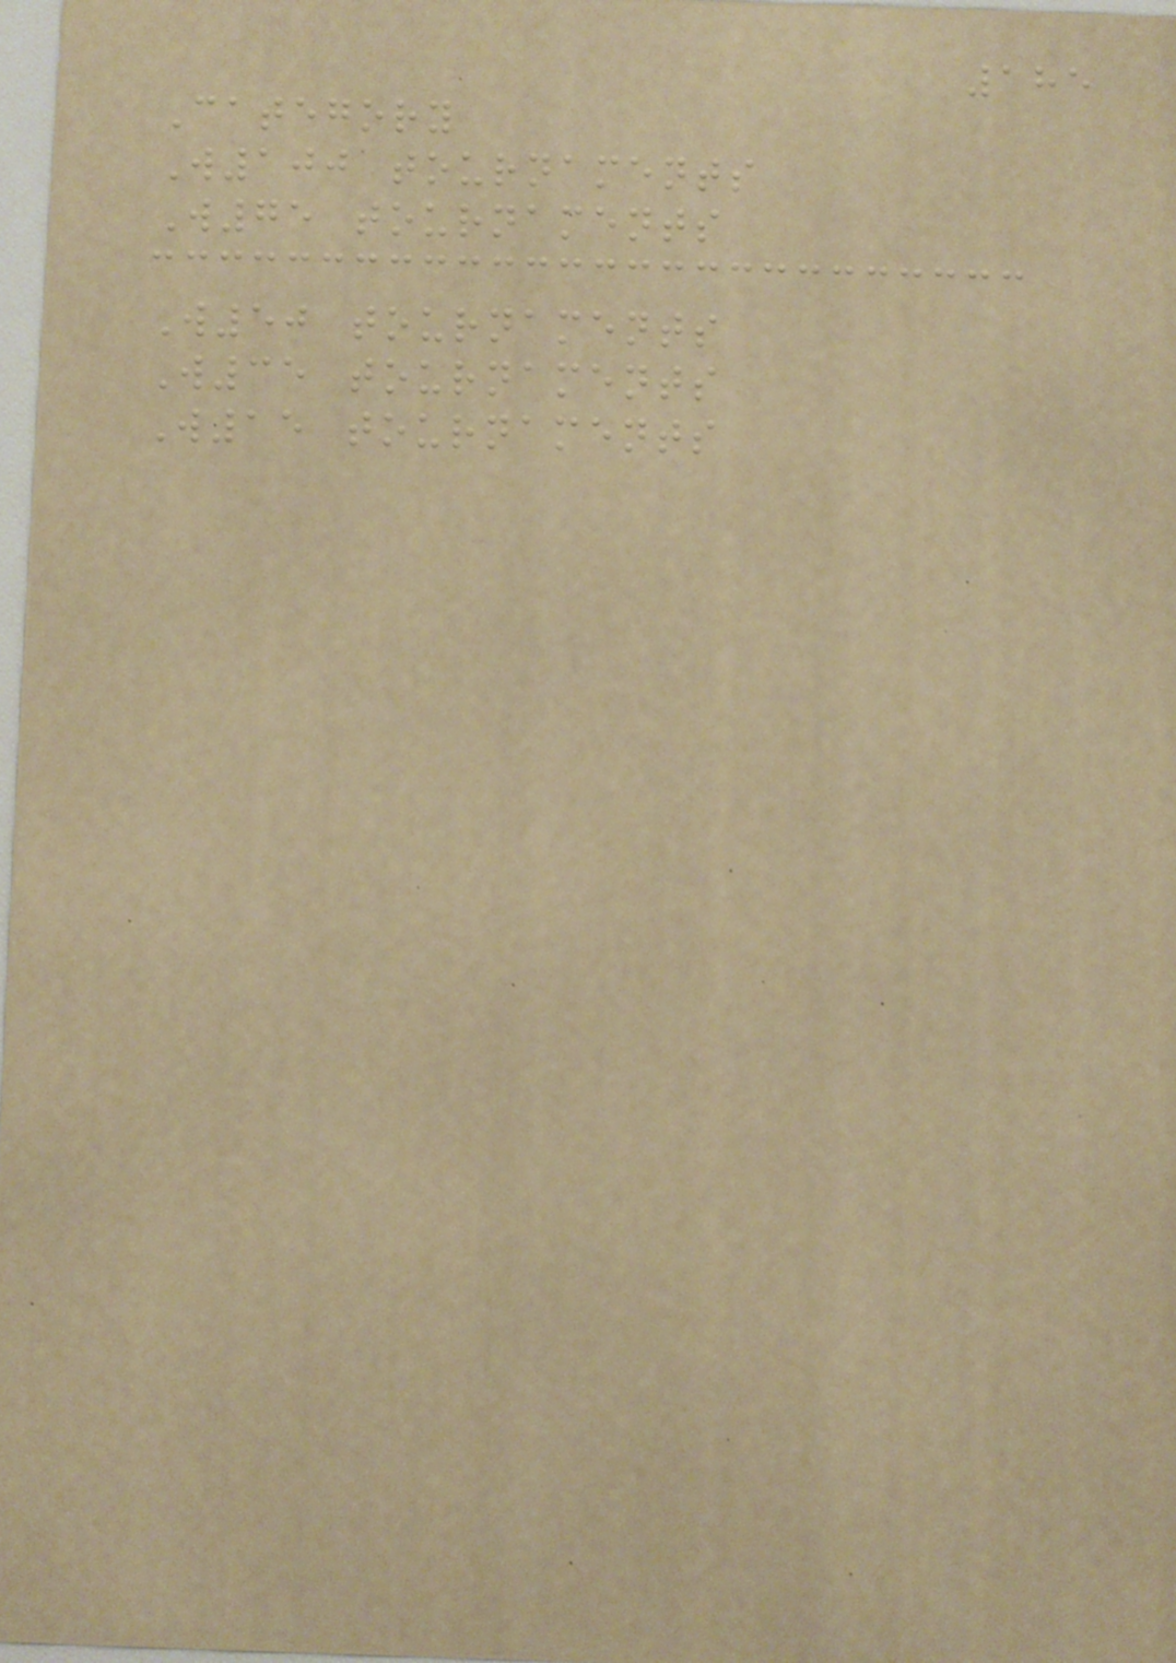185
Category
W100 tournaments
W75 tournaments
W50 tournaments
W35 tournaments
W15 tournaments
